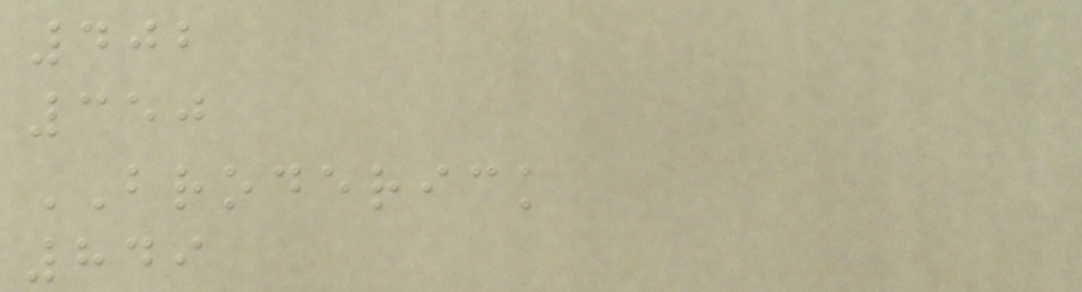402
350
BRODERICK
849
